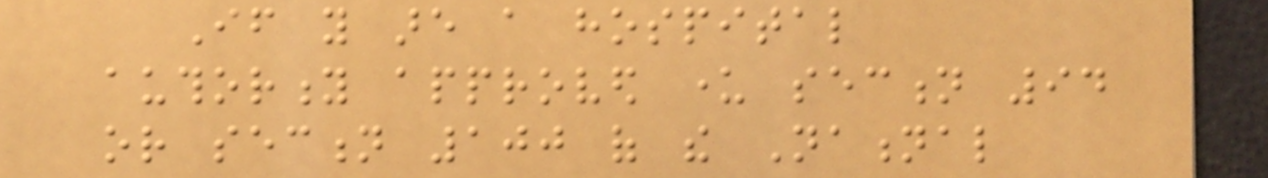If you are a hospital
authority approved under section 94
or section 100 of the National
